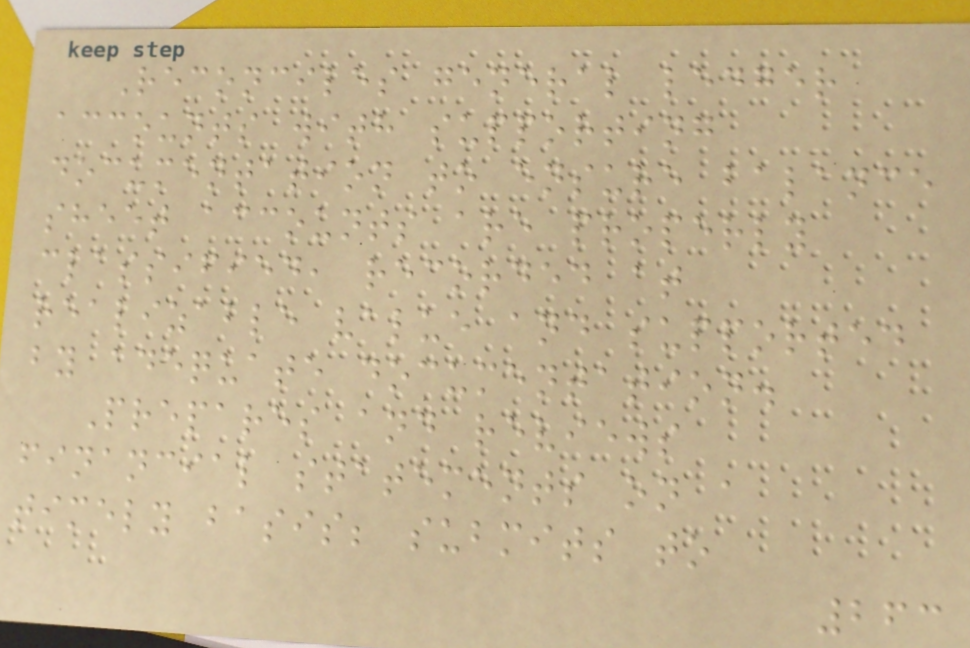Reconciles general ledger
accounts with supporting
documentation to ensure balance
sheet accounts are properly
classified, recorded at
realizable value and supported
by adequate documentation.
Prepares and reviews
financial statements on a
timely basis; submits to
263
